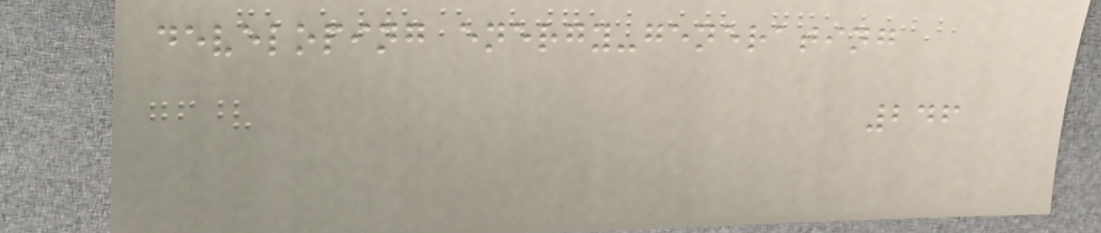developing energy-generating
246
